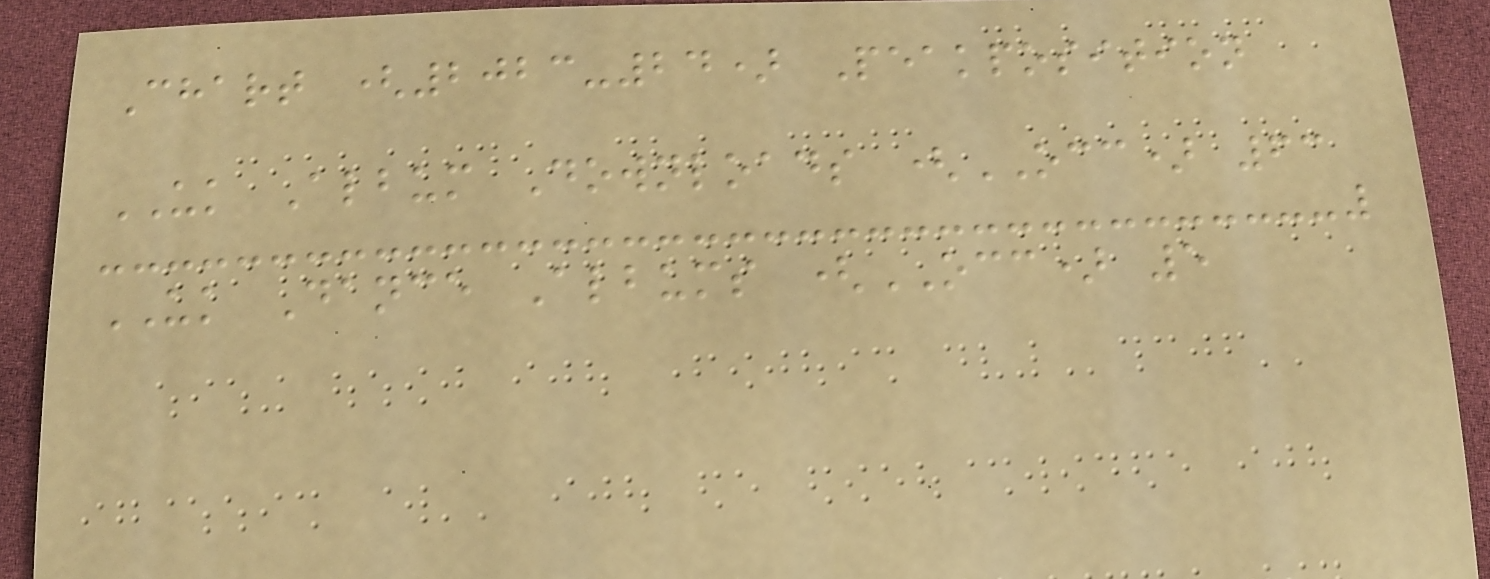Chart (2023-24) Peakposition
UK Album Downloads (OCC) 63
UK Dance Albums (OCC) 5
